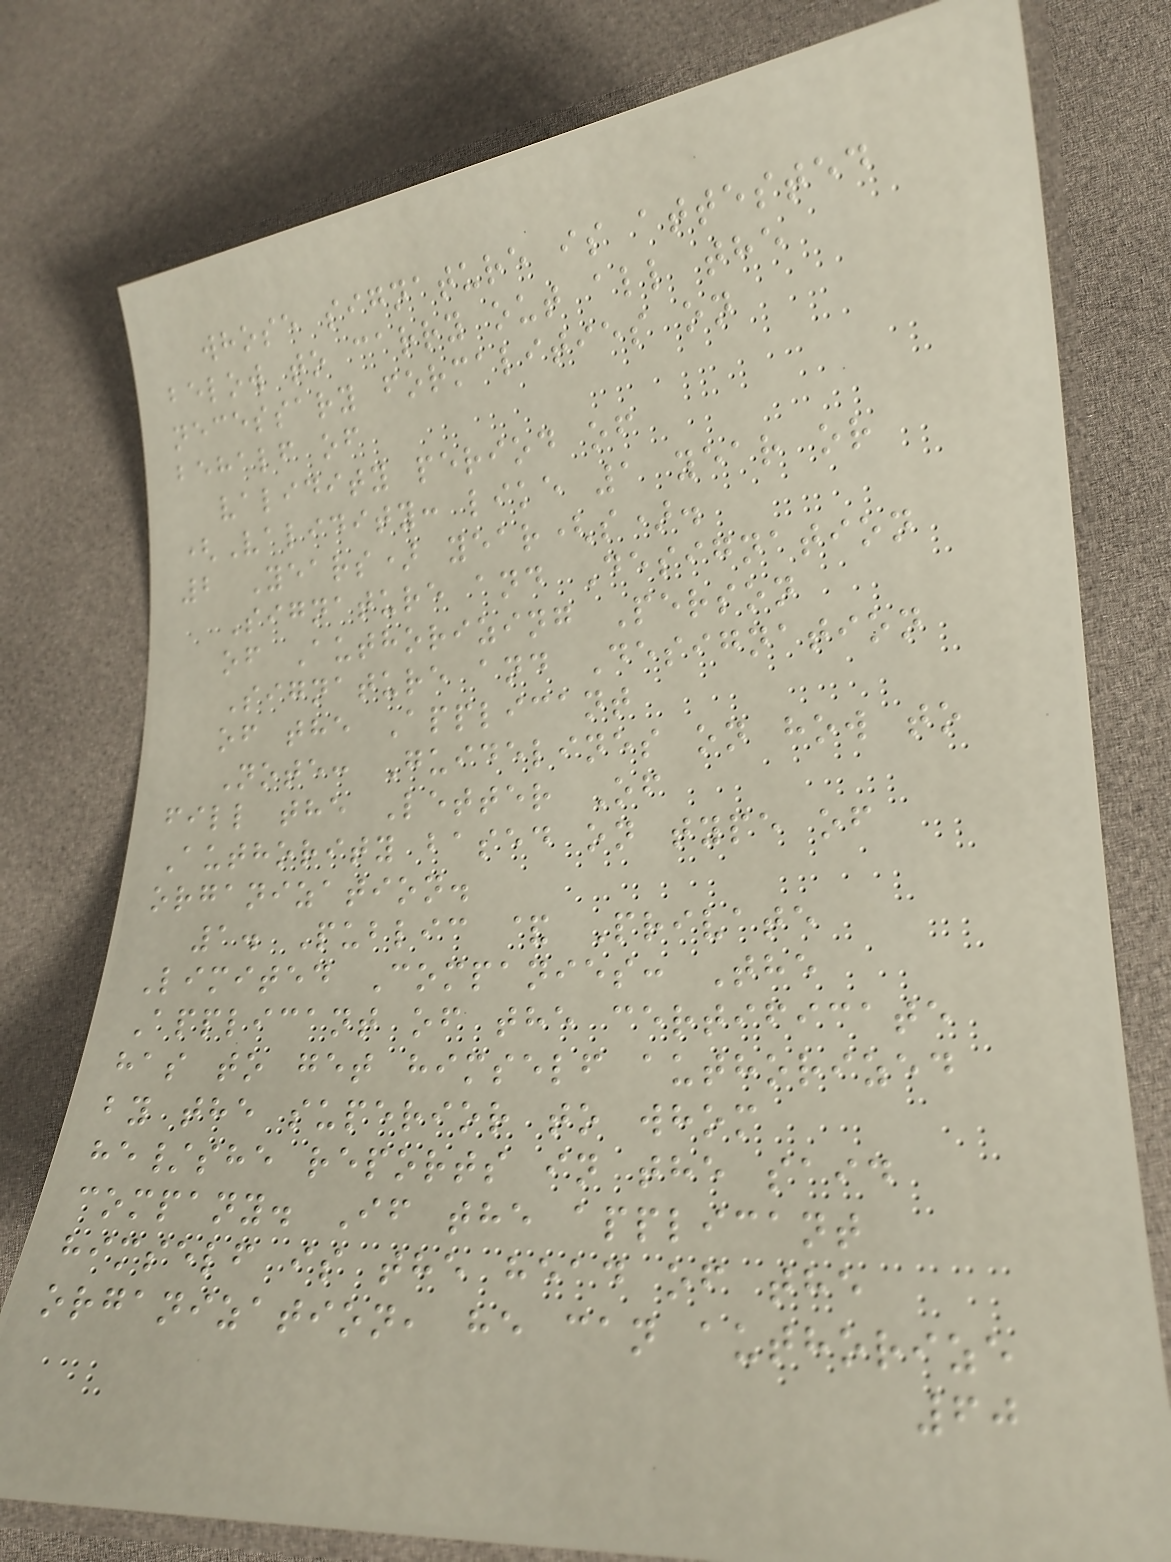whose signature is attested
below to carry out all the
necessary formalities on
behalf of
validity period of
(Validity: like 1 year or
2 Years) year(s).
Signature and Designation
of Authorizing Person
Signature and Designation
of the Applicant
Note: Guidelines on how to
fill the Letter Of
Authority based on type of
organization.
1. Public & Private
Limited Companies: The
Applicant of the certificate
has to get himself authorized
by the superior to whom
he/she reports in the said
company. If the applicant
himself is the head of the
organization, he can authorize
60
